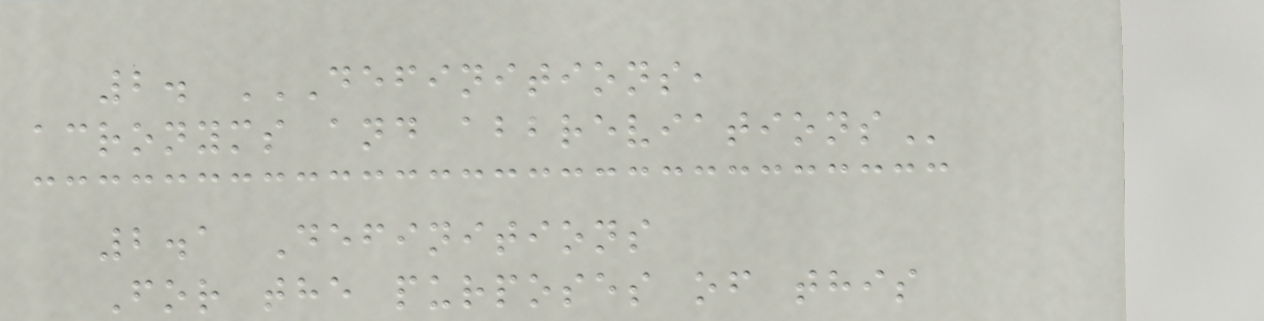2. DEFINITIONS,
ACRONYMS AND ABBREVIATIONS
2.1 Definitions
For the purposes of this
